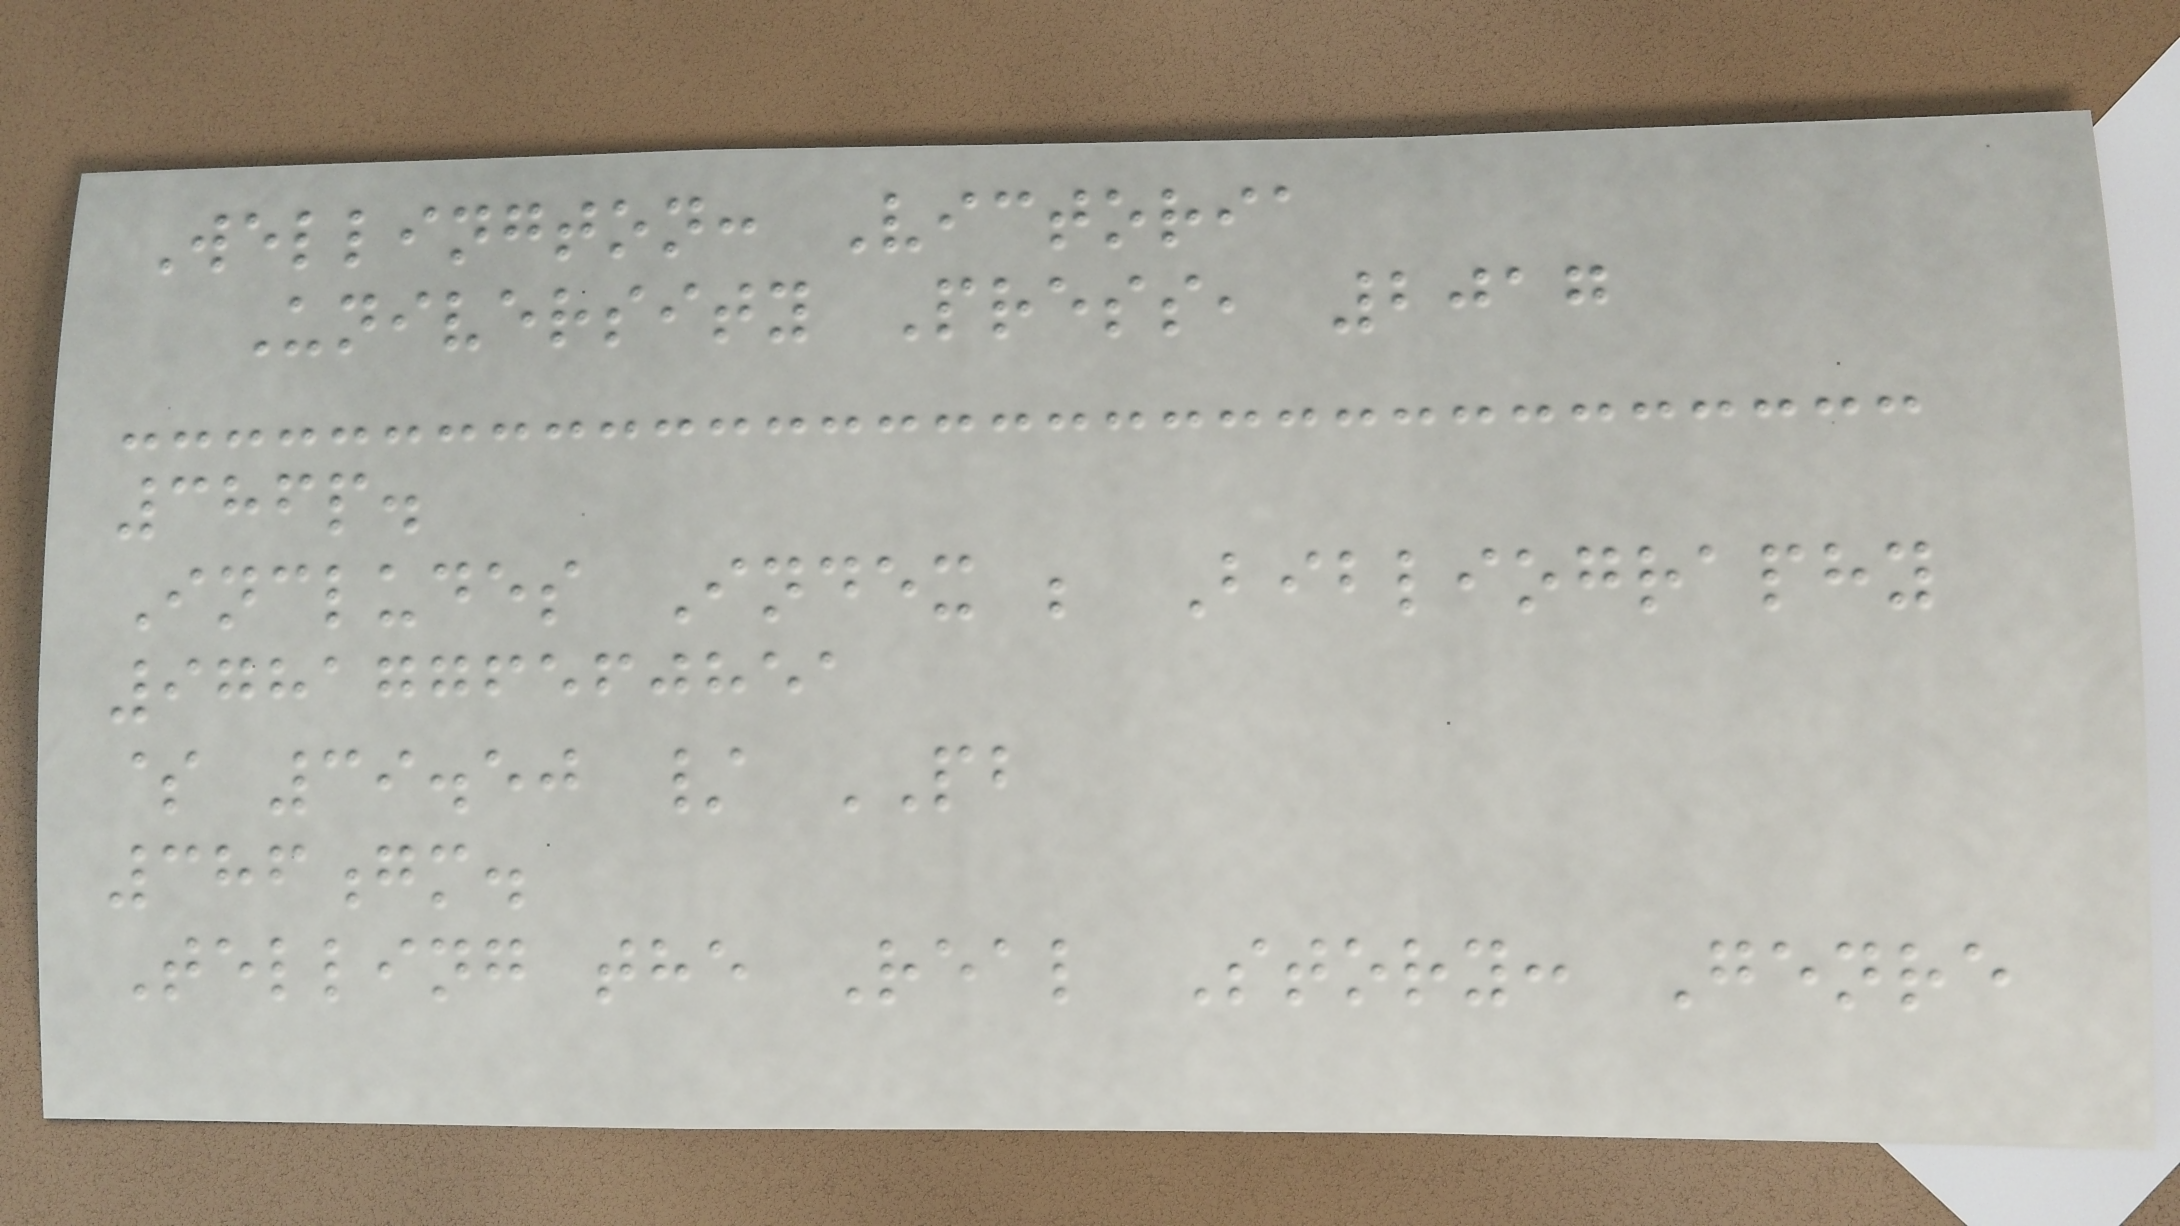Wellington: Victoria
University Press, 2017
386p.
Includes Index ; Bibliography
9781776560851
$ 39.50 / PB
386gm.
Telling the Real Story: Genre
